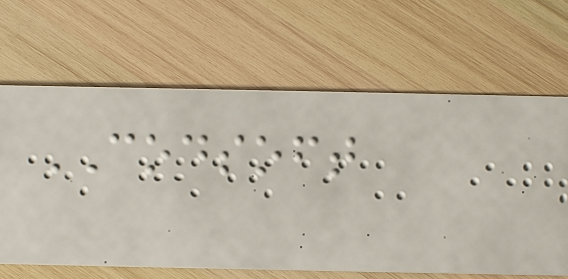CODSOFT
